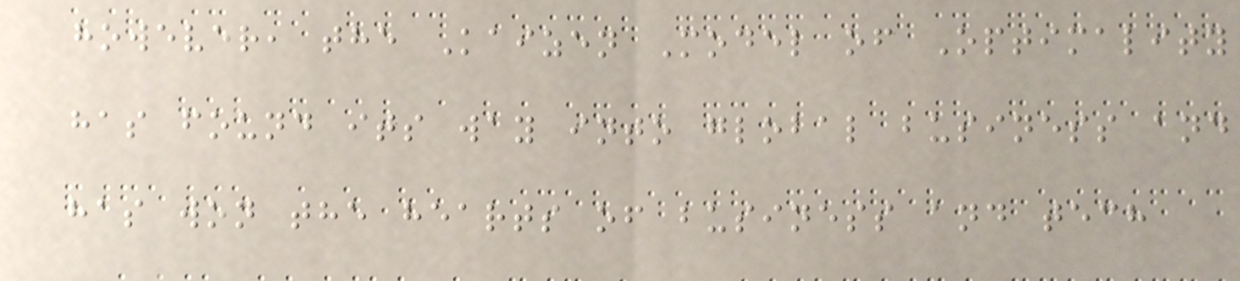however, the Kaizen Model of Optimality
has found its way into global business and
has won the hearts of business and tech
